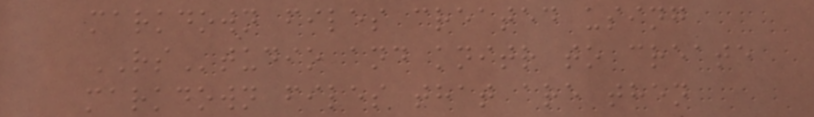markdown files created using
RStudio and knitr to create
markdown files that are then
